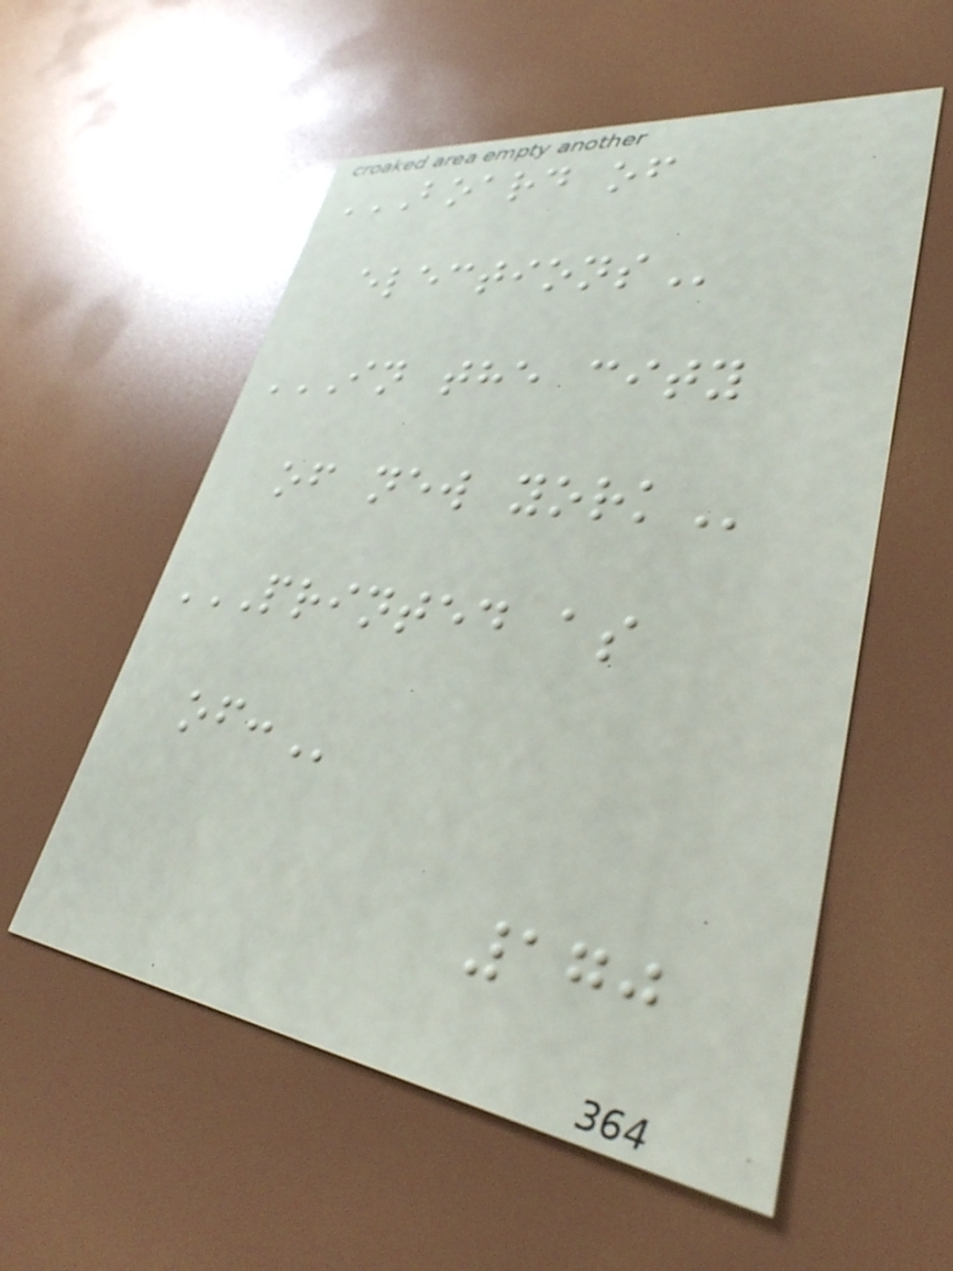BOARD OF
ELECTIONS
IN THE CITY
OF NEW YORK
PRINTED AS
OF:
170
